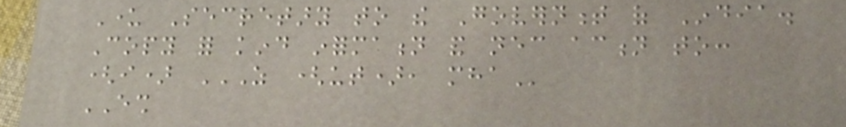Under Secretary to the Government of India.
Copy for kind information and necessary action to:
(i) AS (UT), MHA
ESH
